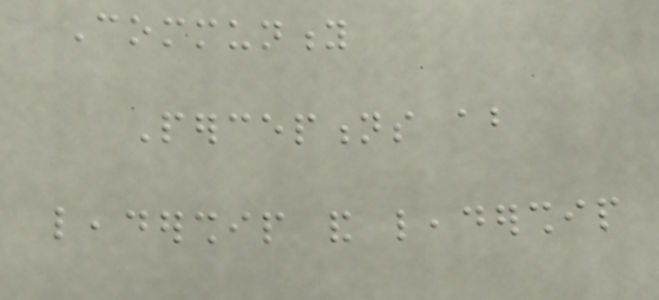Community
Perceptions about
leadership and leadership
